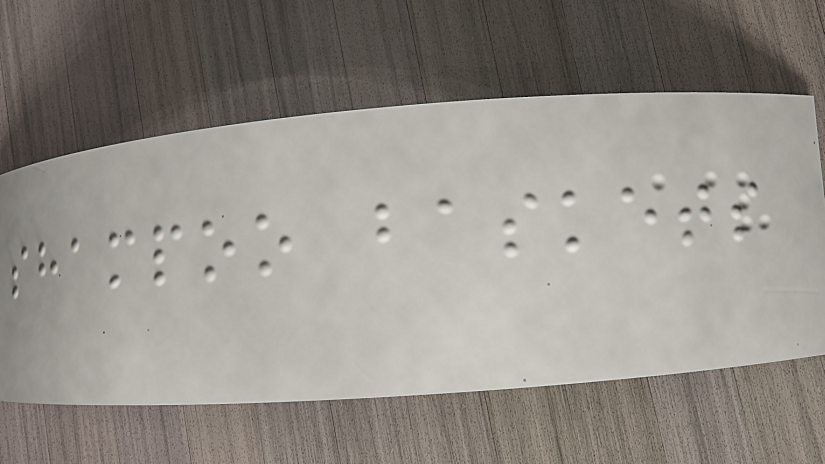shampoo baskets
